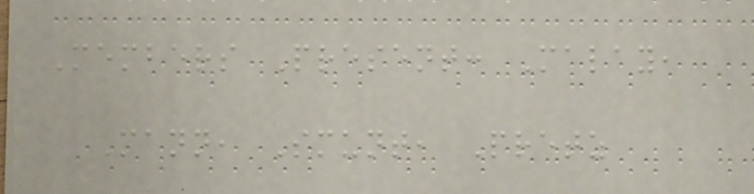Members Present: Malay,
Mann, Smunt, Pretz
